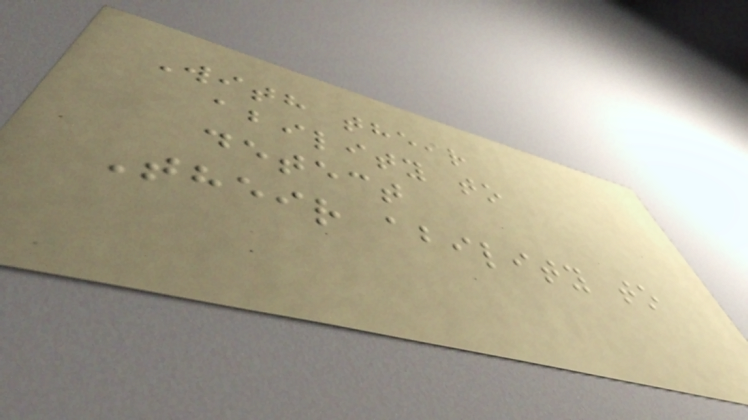With their
ability to
detect
Their ability to
